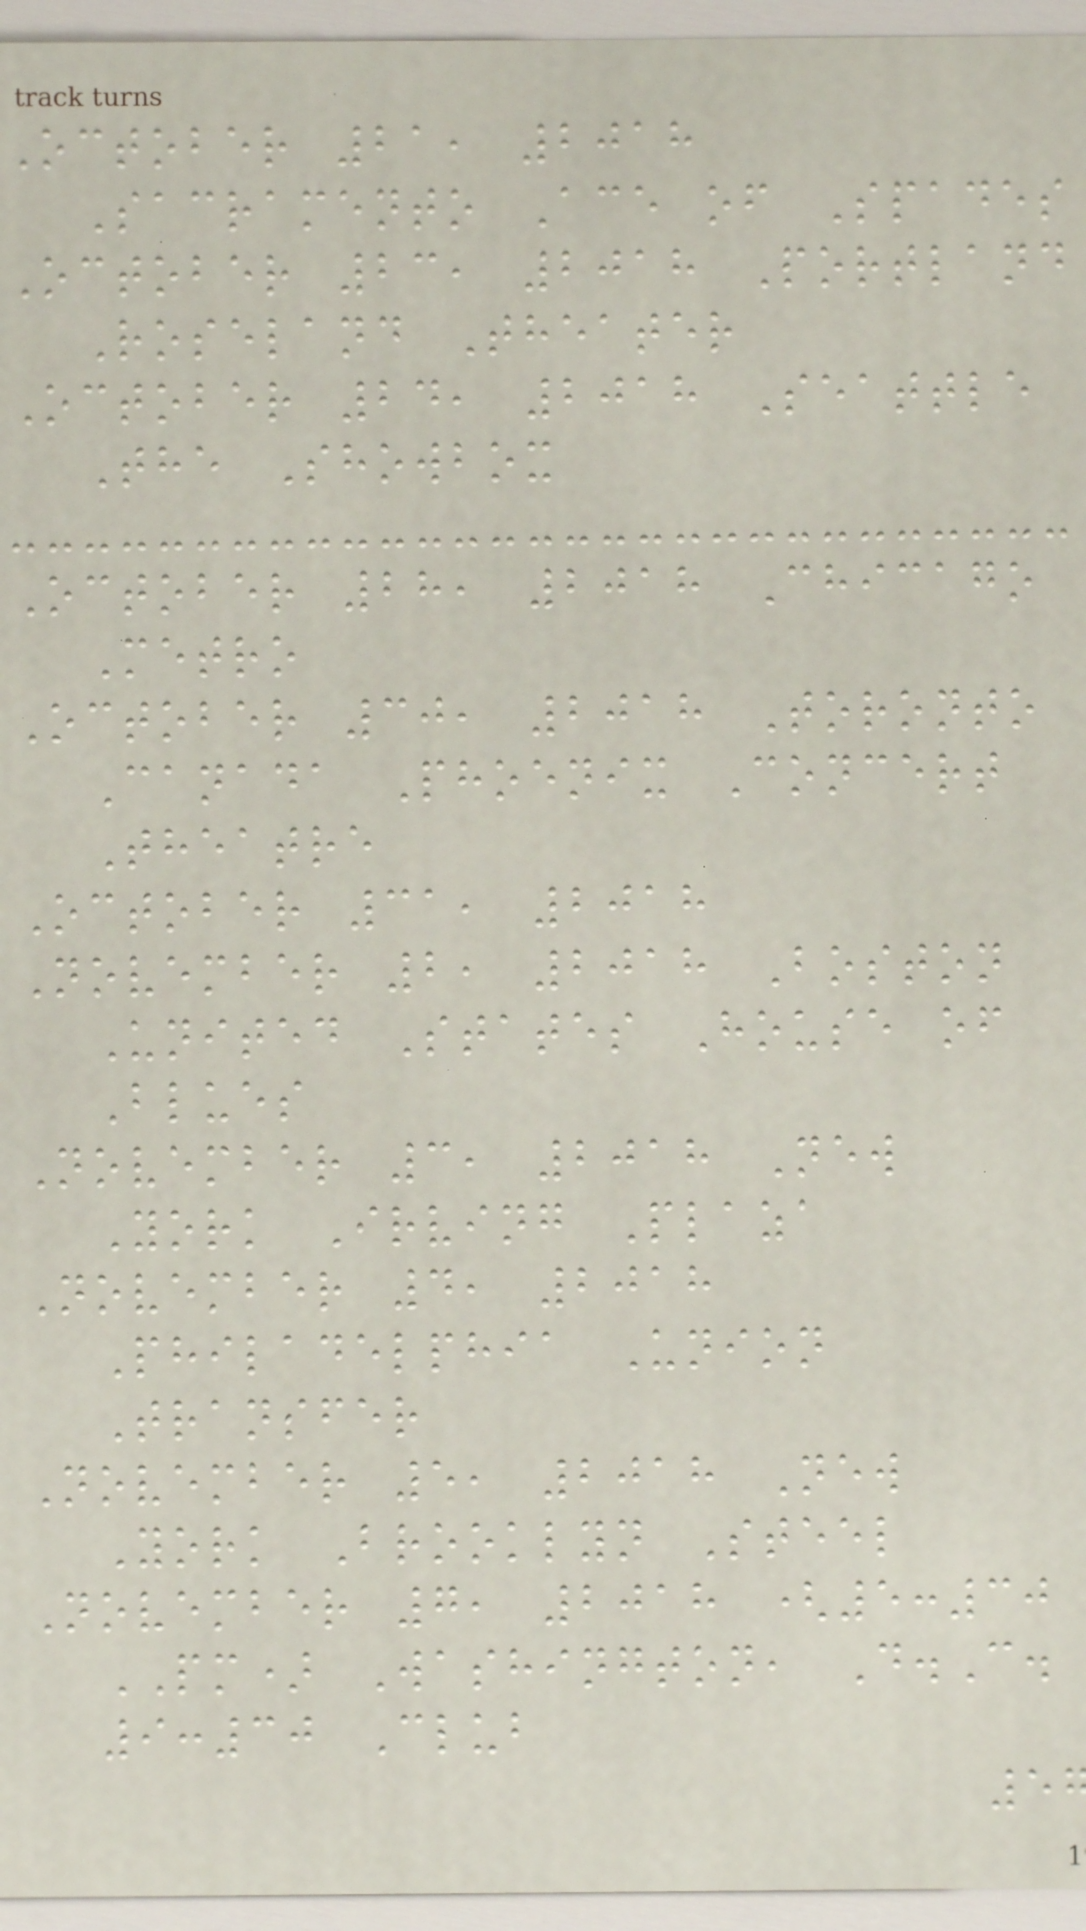October 21, 2018
Sacramento Ace of Spades
October 23, 2018 Portland
Roseland Theater
October 24, 2018 Seattle
The Showbox
October 28, 2018 Chicago
Metro
October 30, 2018 Toronto
Canada Phoenix Concert
Theatre
October 31, 2018
November 2, 2018 Boston
United States House of
Blues
November 3, 2018 New
York Irving Plaza
November 4, 2018
Philadelphia Union
Transfer
November 5, 2018 New
York Brooklyn Steel
November 7, 2018 (5:30
PM) Washington, D.C.
9:30 Club
